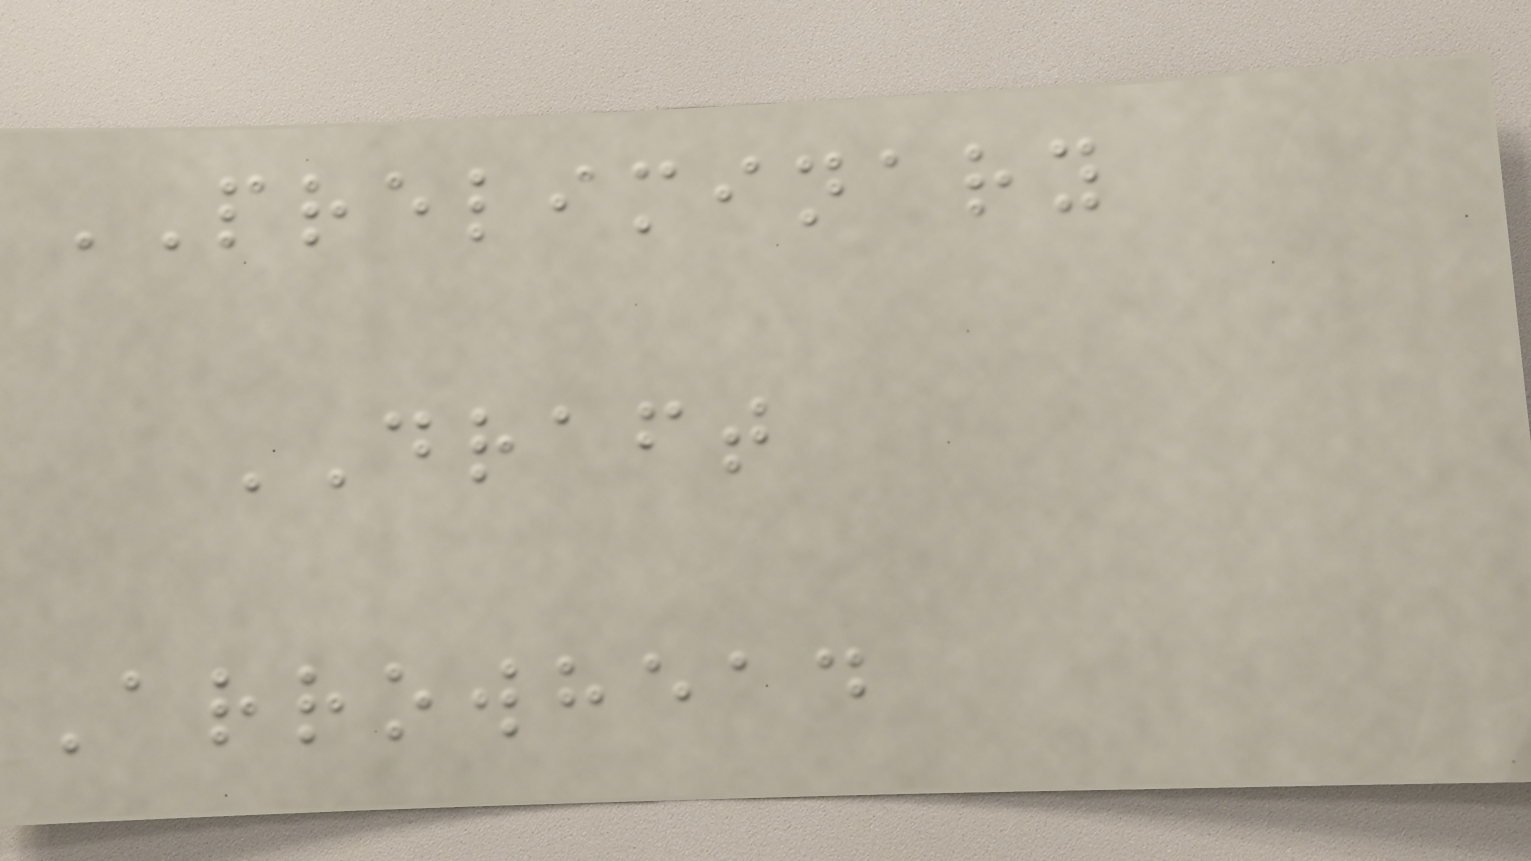PRELIMINARY
DRAFT
Arrowhead
